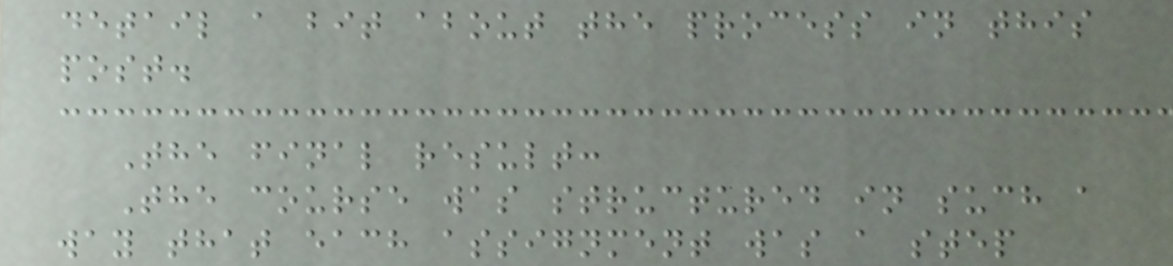detail a bit about the process in this
post.
The final result:
The course was structured in such a
way that each assignment was a step
